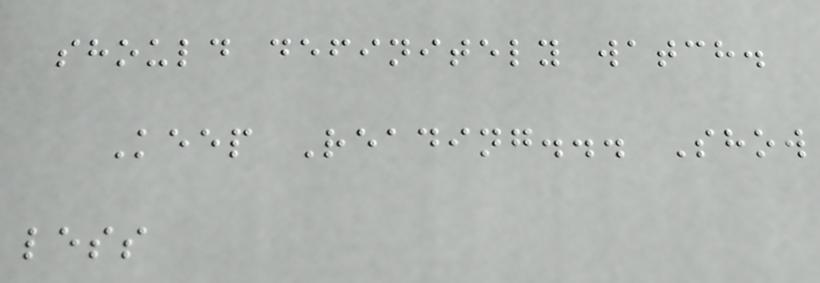should definitely watch.
Keep Reading... Show
less
